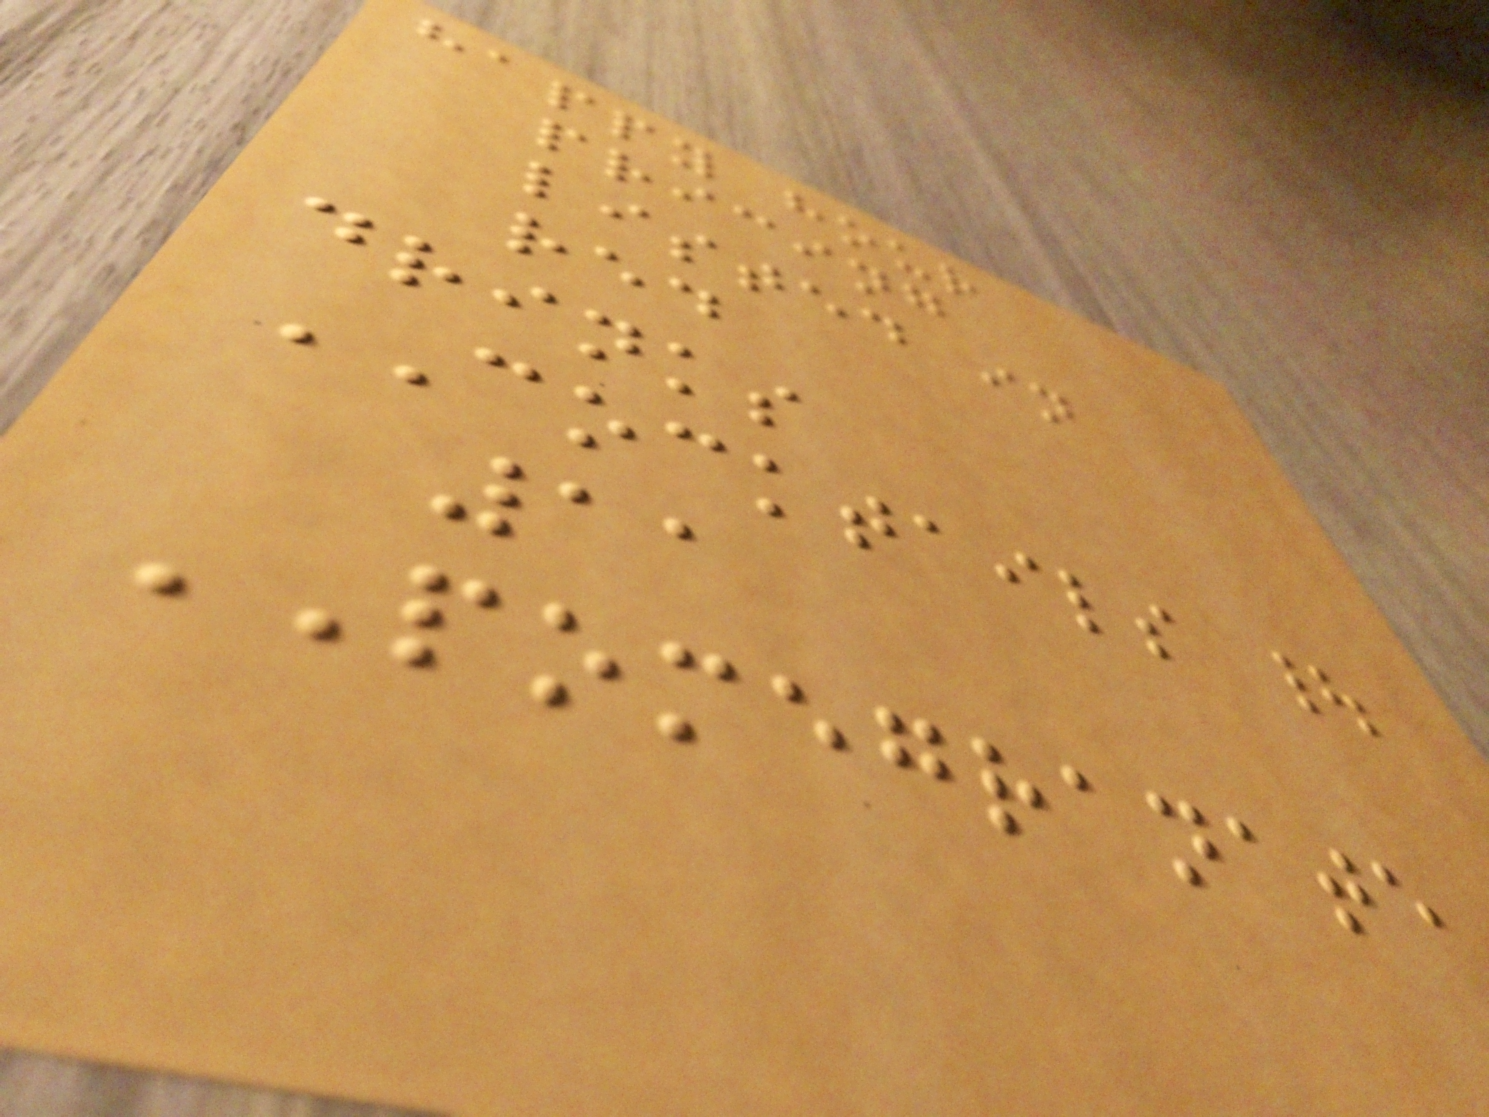happy hour
pricing
listed in
red
drinks
COCKTAILS |
11
POMEGRANATE
